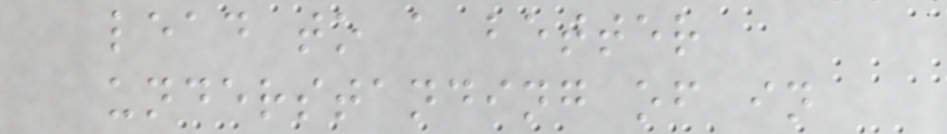lead to a better
understanding of in
